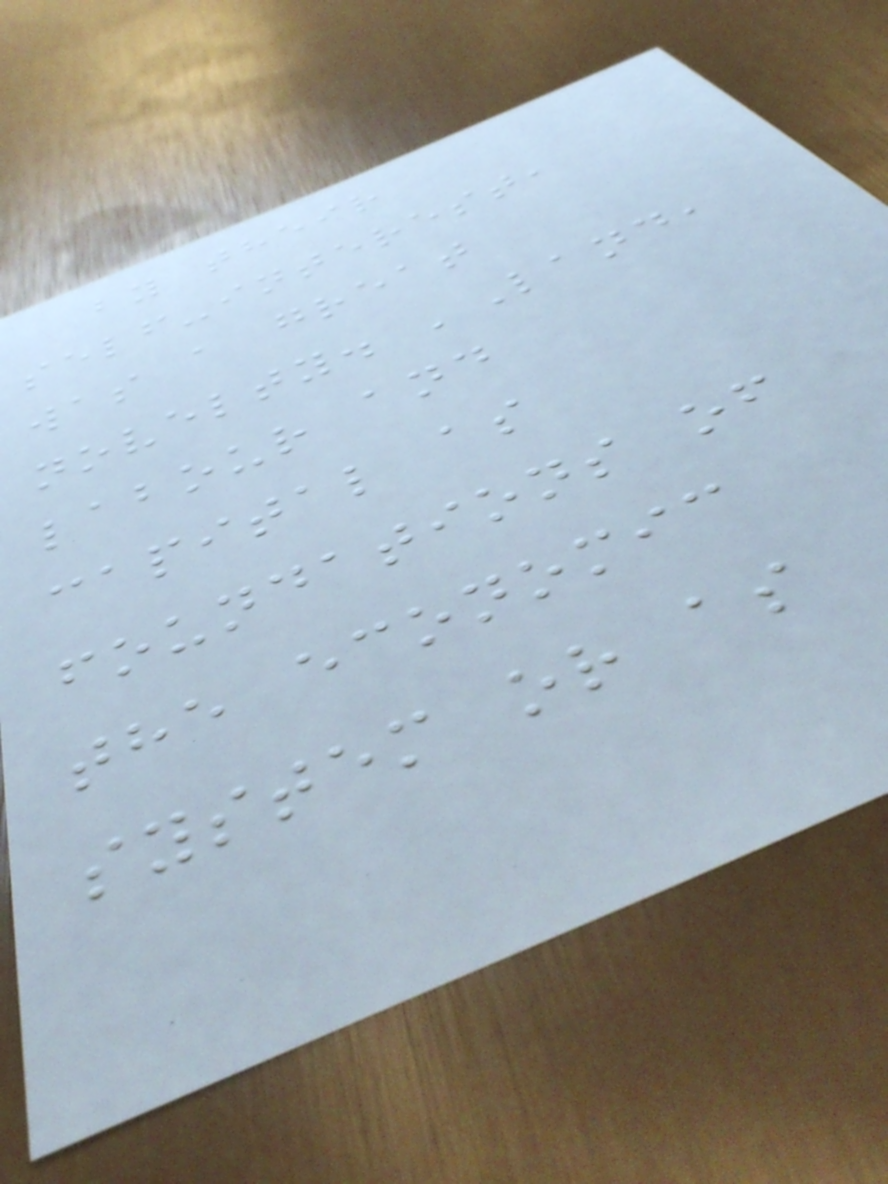by their
self-interest,
was a great
novelty. 'Land,
labour and
capital as
foundations of
the economic
system or as
